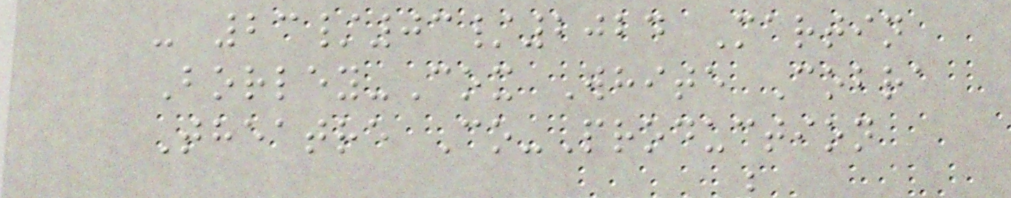- 23/03/2024 Martin
Borley-Cox White Cobra
Theatre Co-Production
